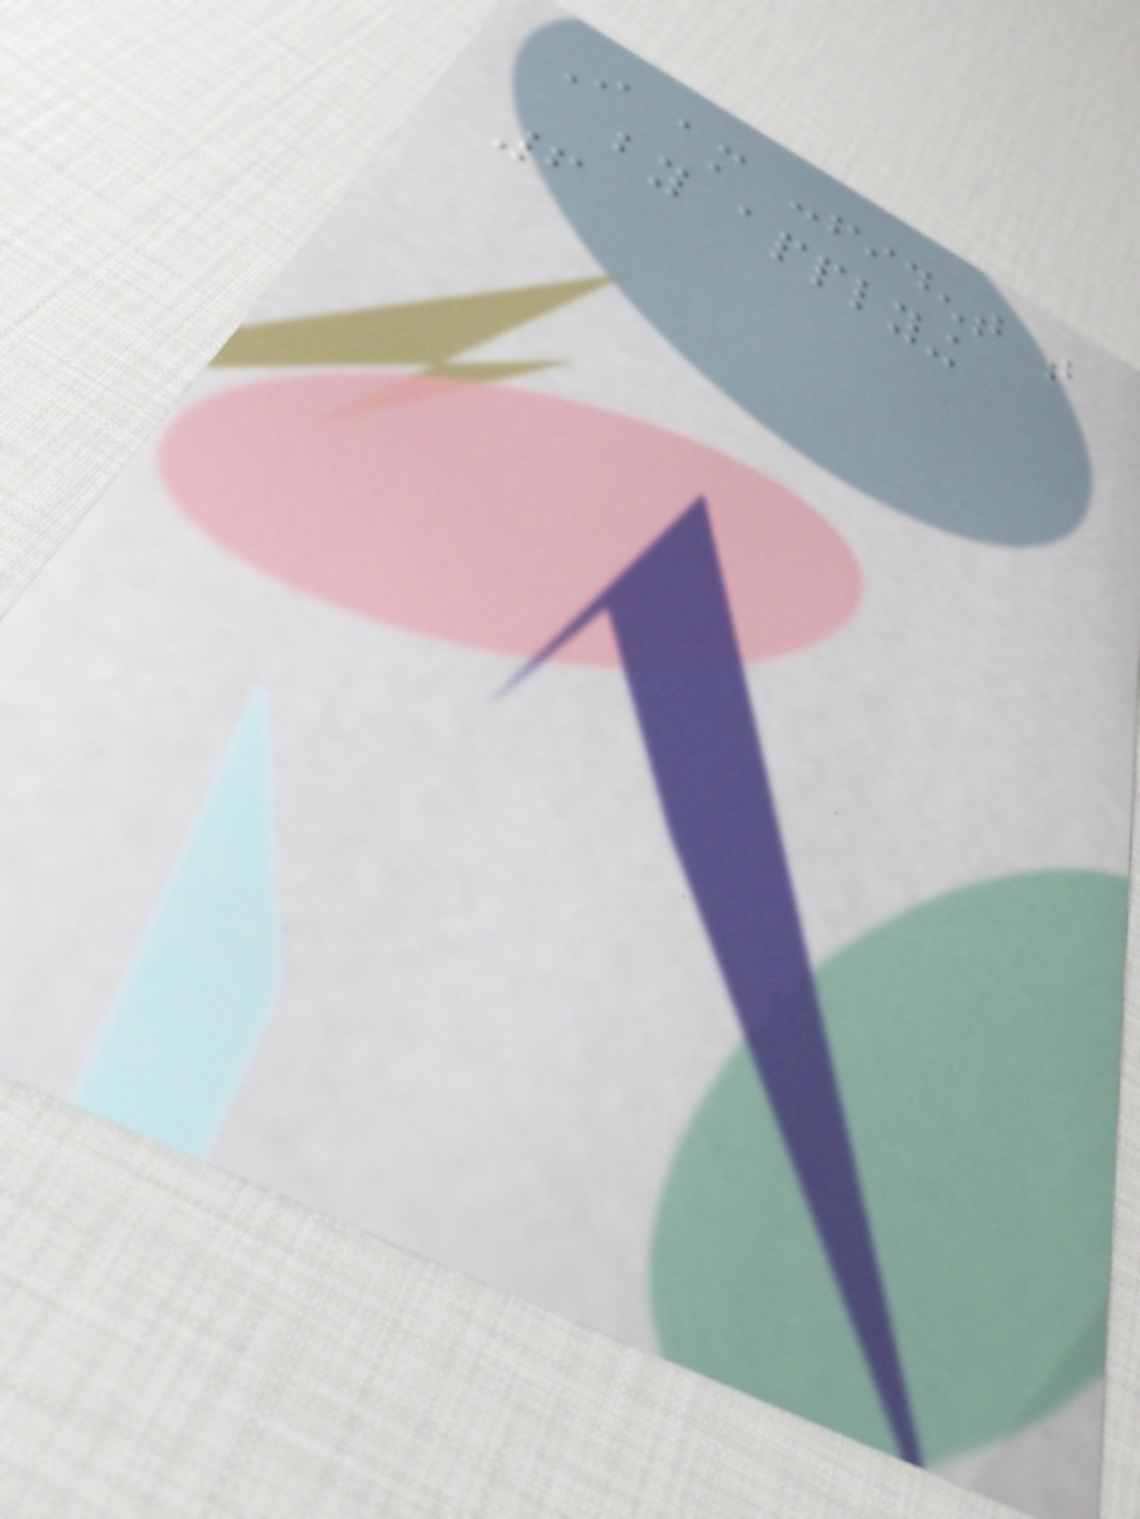I am confident that
by applying
6
